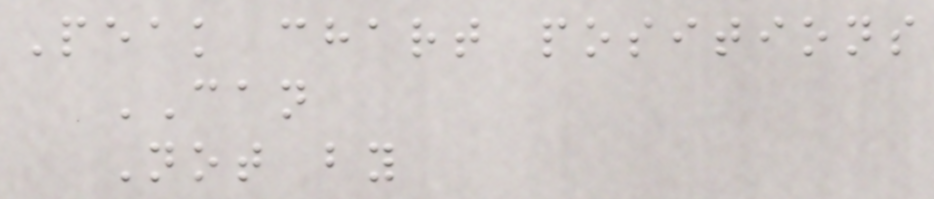Peak chart positions
CAN
Not by
